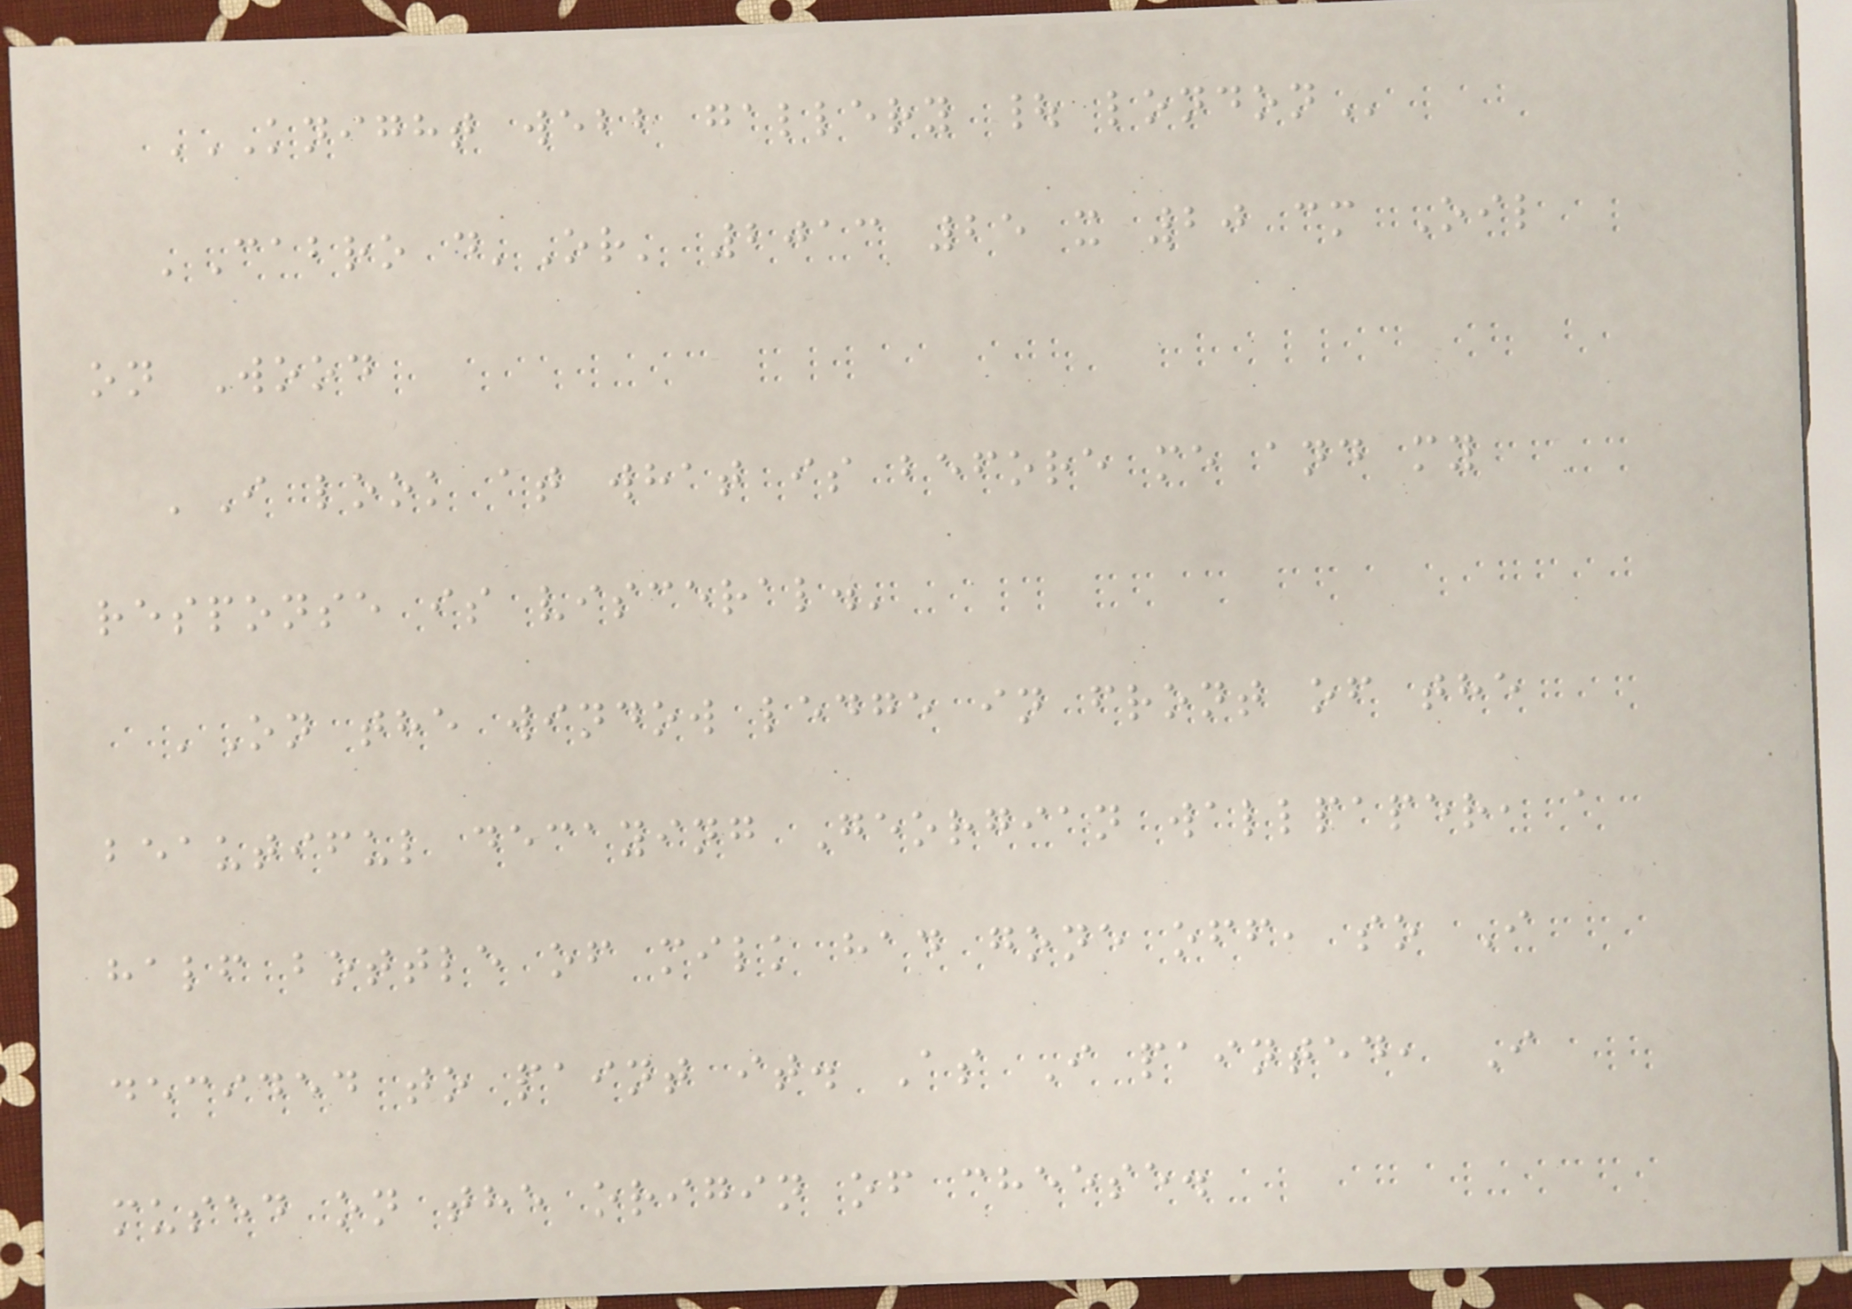KNIGHT WEBB GALLERY | LONDON
'Cabro d'Or' 2013 25 x 20 cm Oil
on Wood
'I look at what is before me and my
response is visceral.'
'On the window ledge in front of the
beautiful decaying Georgian wallpaper, a
half bottle of milk had gone off, so I
decided to paint it. As I painted, I
mused on the origin of cheese.
